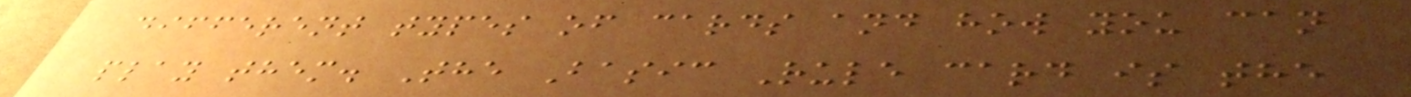different types of cards and how you can
play them. The Basic Rule card is the
